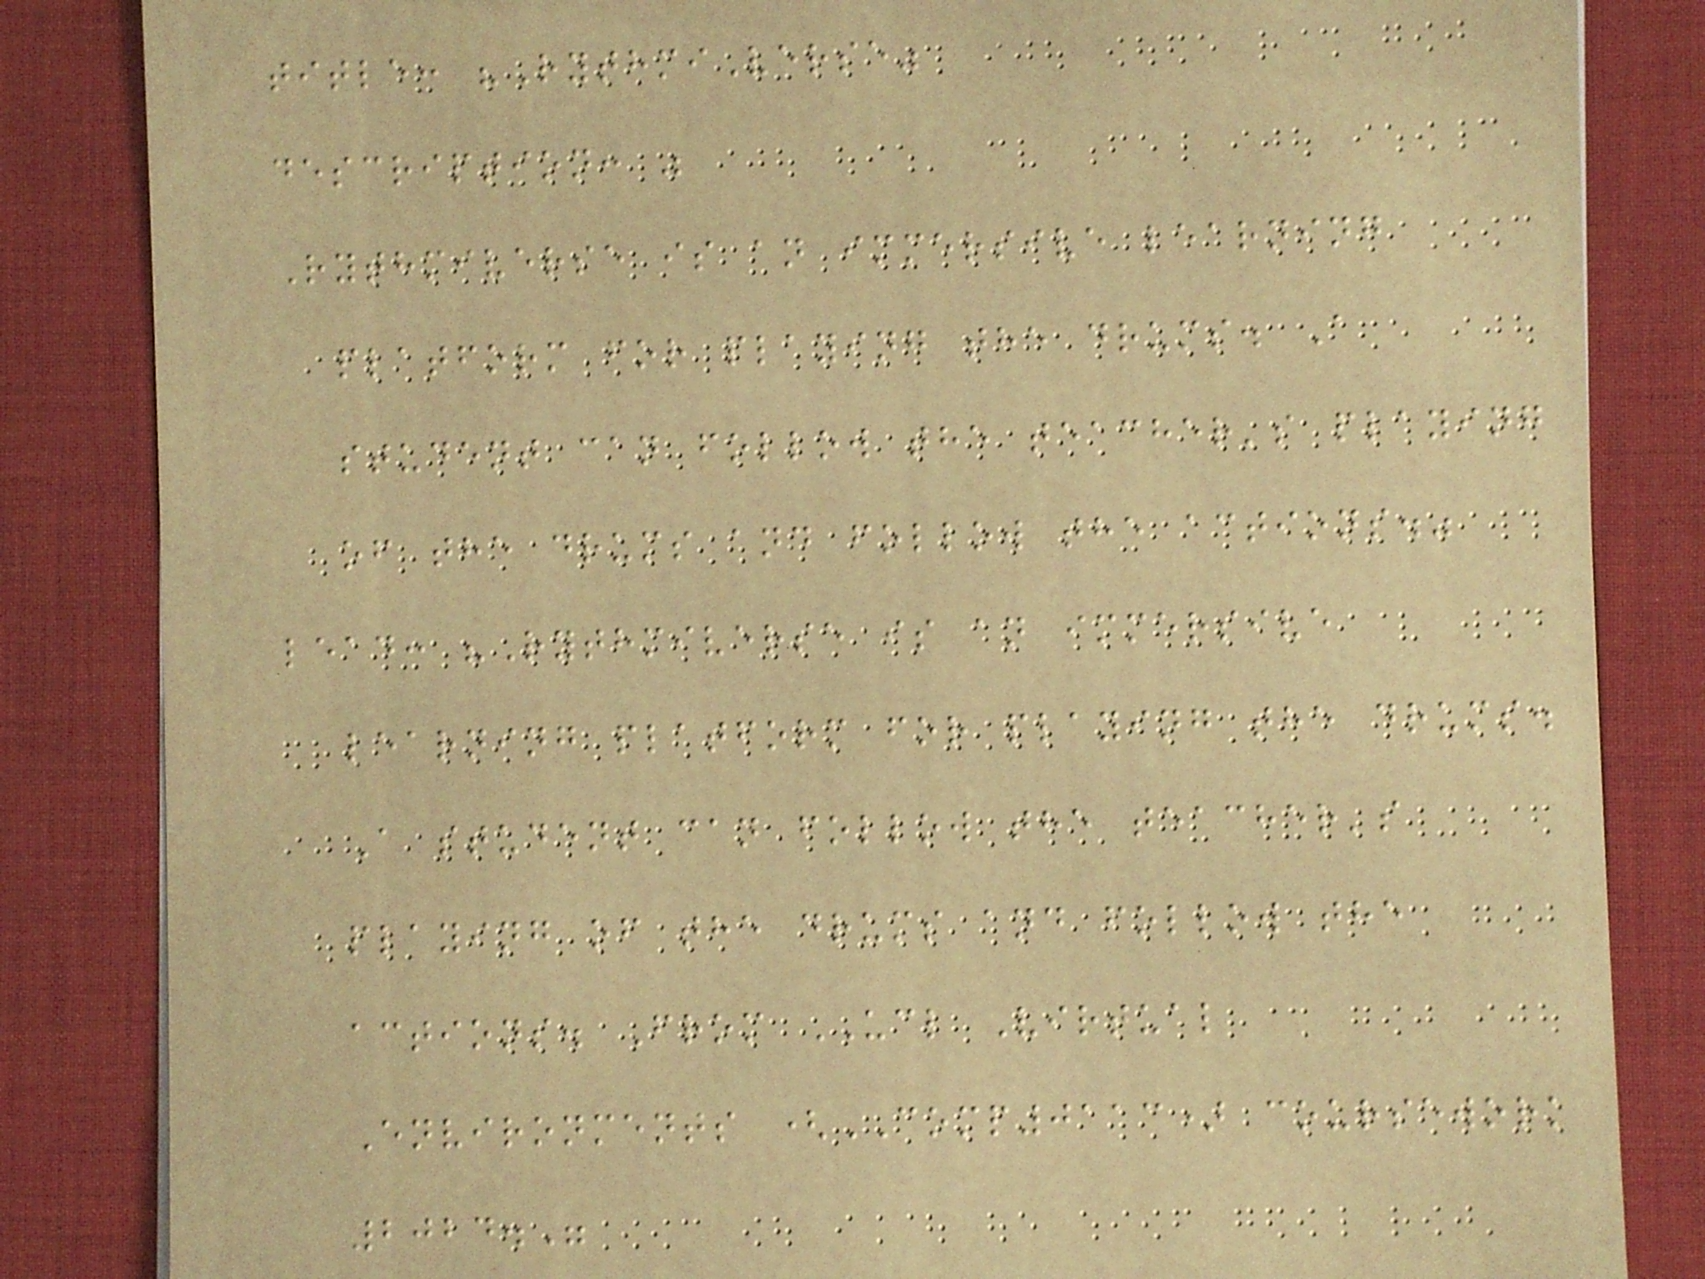title: "RythmiVerse"
description: "
Rythmiverse is an immersive learning
platform for playing the drums. A
student can follow the teacher's playing
of the drums and follow the actions."
lead: "Rythmiverse is an immersive
learning platform for playing the drums.
A student can follow the teacher's
playing of the drums and follow the
actions. From UCL Virtual
Environments (COMP0113) coursework
2024."
